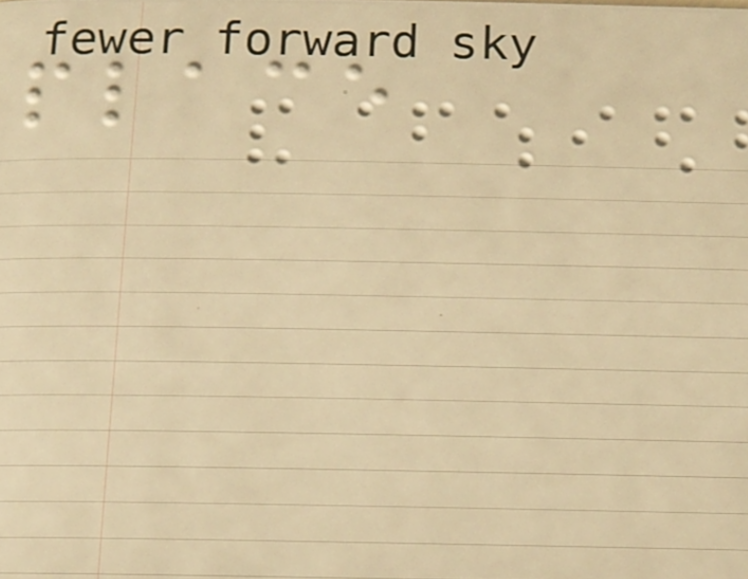place
